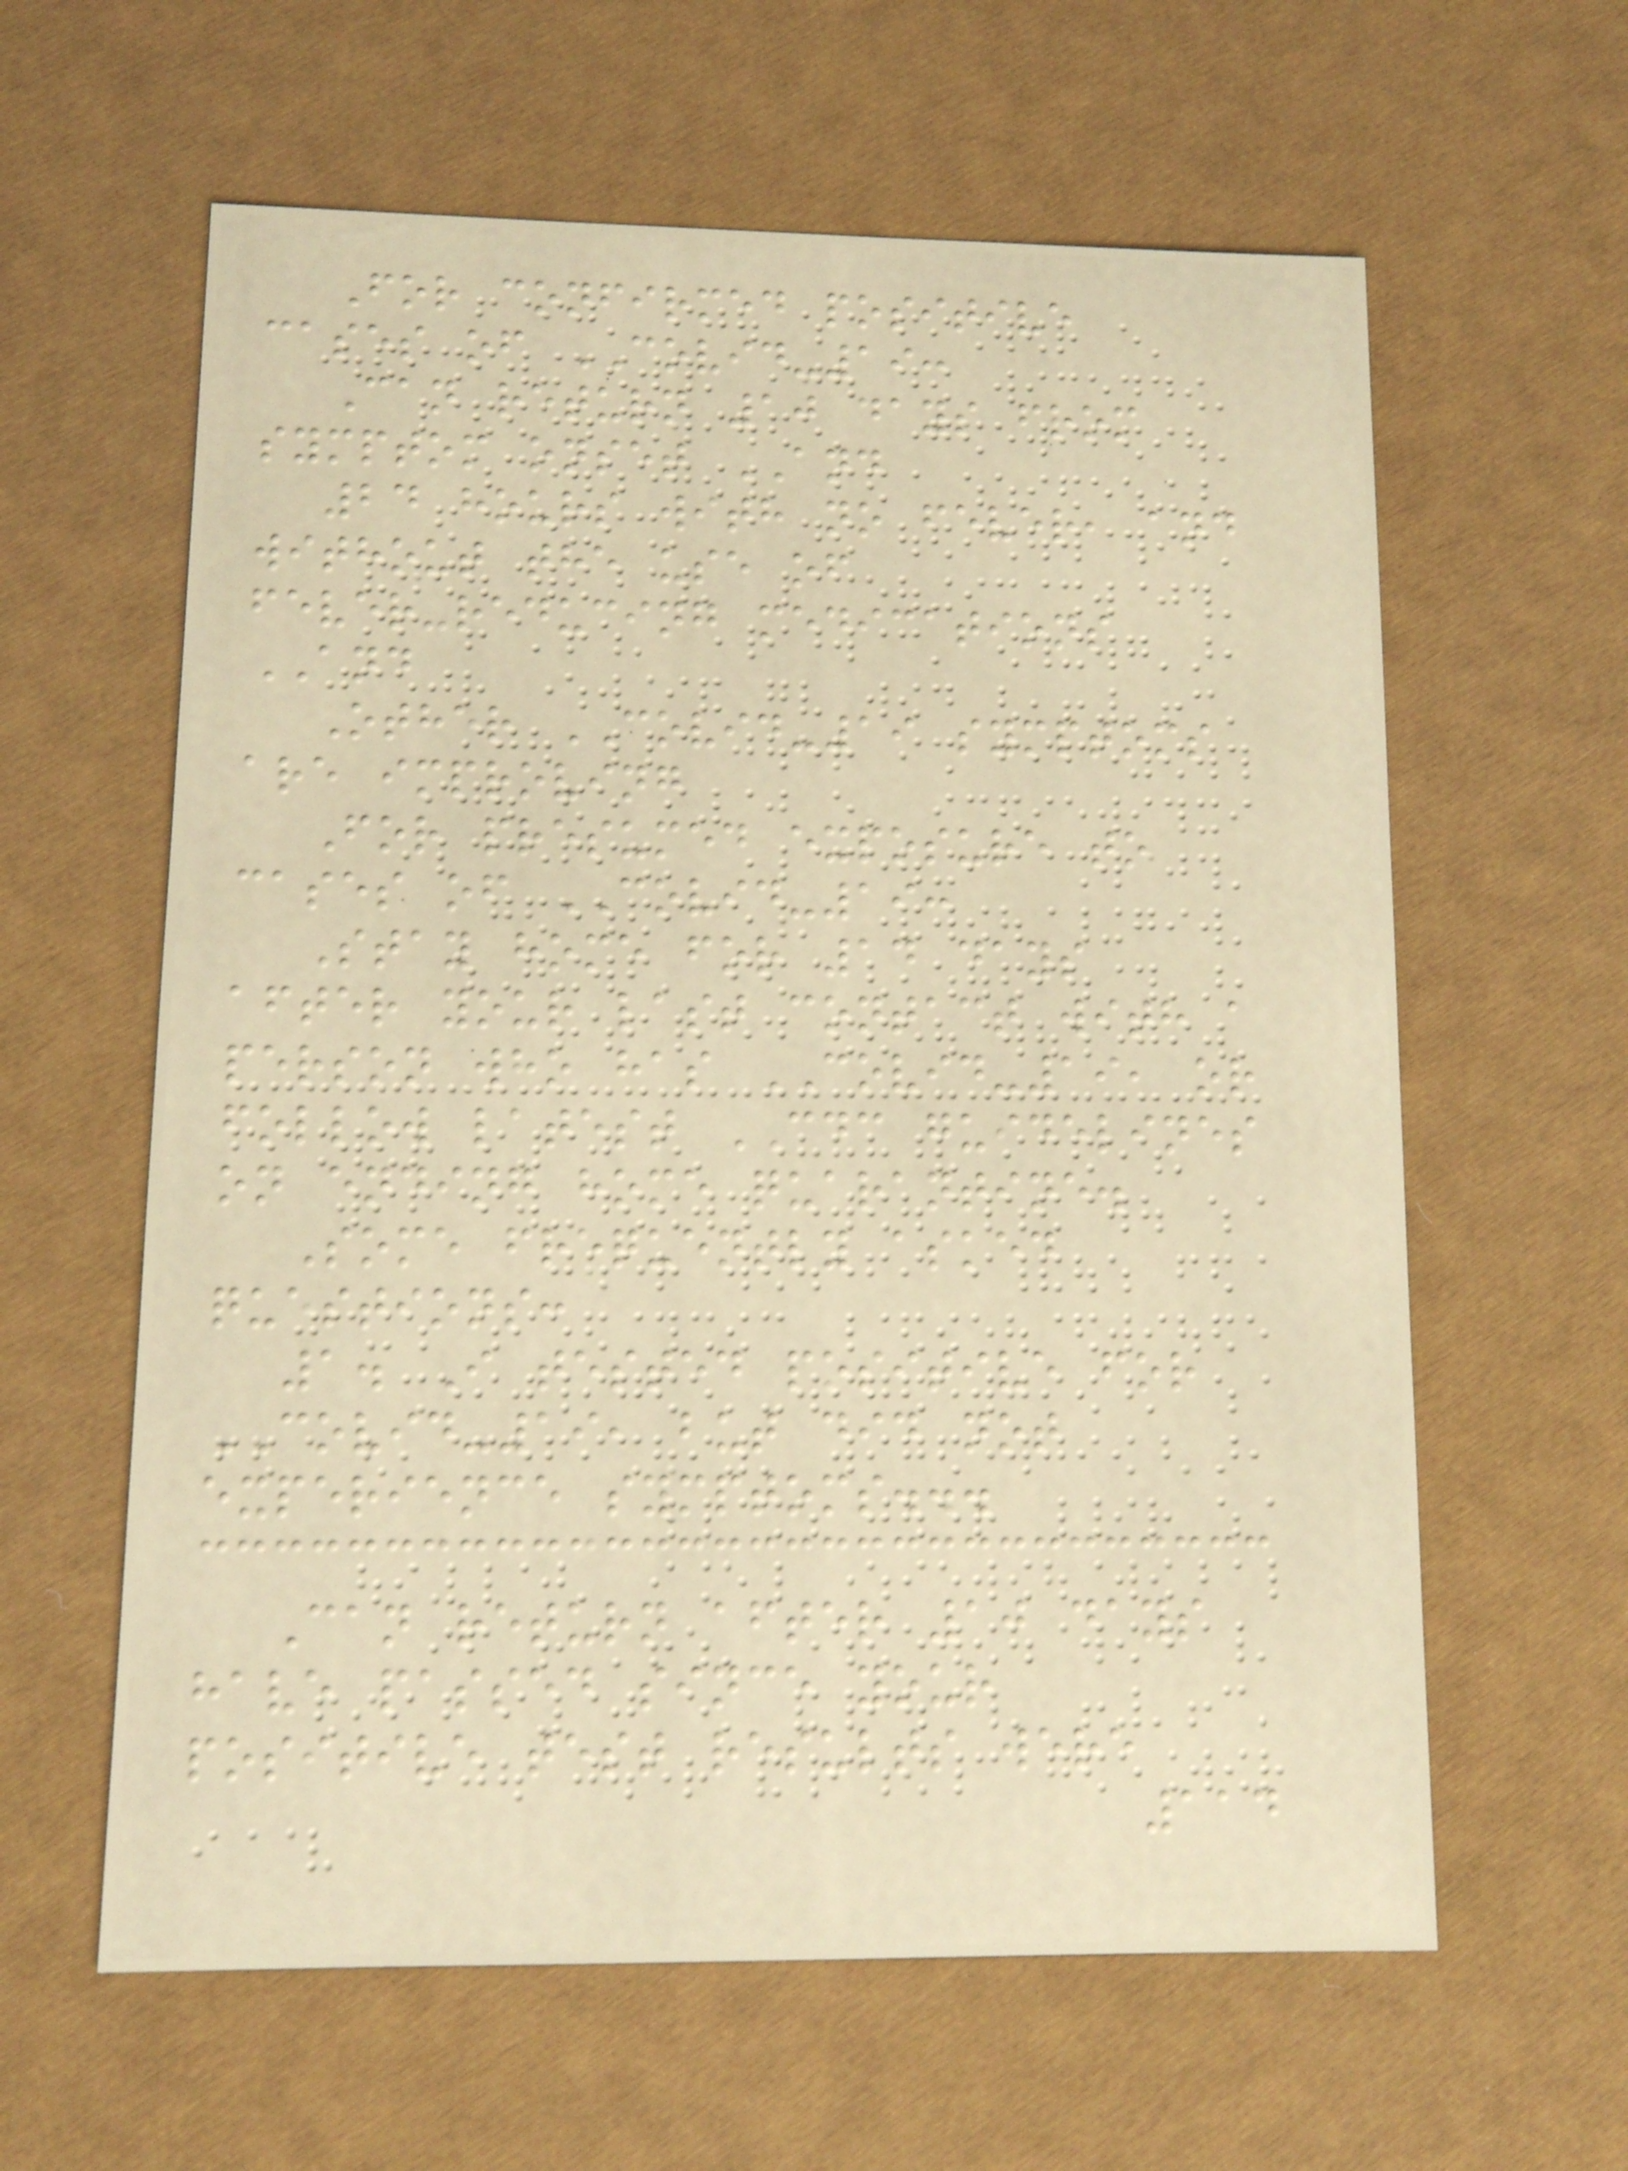For confirmed positive
cases of COVID-19:
Can return 10 days from
symptom onset AND
24 hours with no fever, and
without the use of
fever-reducing medications
AND
Other COVID-19 symptoms
are improving
For presumed exposure to
cases of COVID-19:
Stay home for 14 days
after your last contact with a
person who has COVID-19, or
follow latest CDC guidelines
on ending home quarantine.
Some frequently asked
questions:
1. I tested positive for
COVID-19, but did not
experience symptoms...
Can return after 10 days
have passed since your
positive test results were
114
